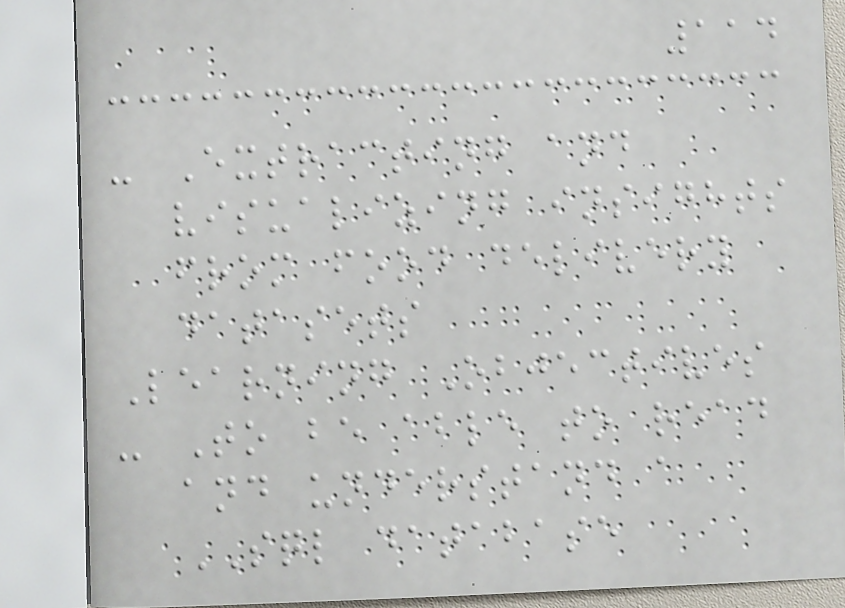114
- Extracting and
visualizing insights
from food delivery
datasets
Learning Objectives
- To be able to read
and understand a
SQL database
